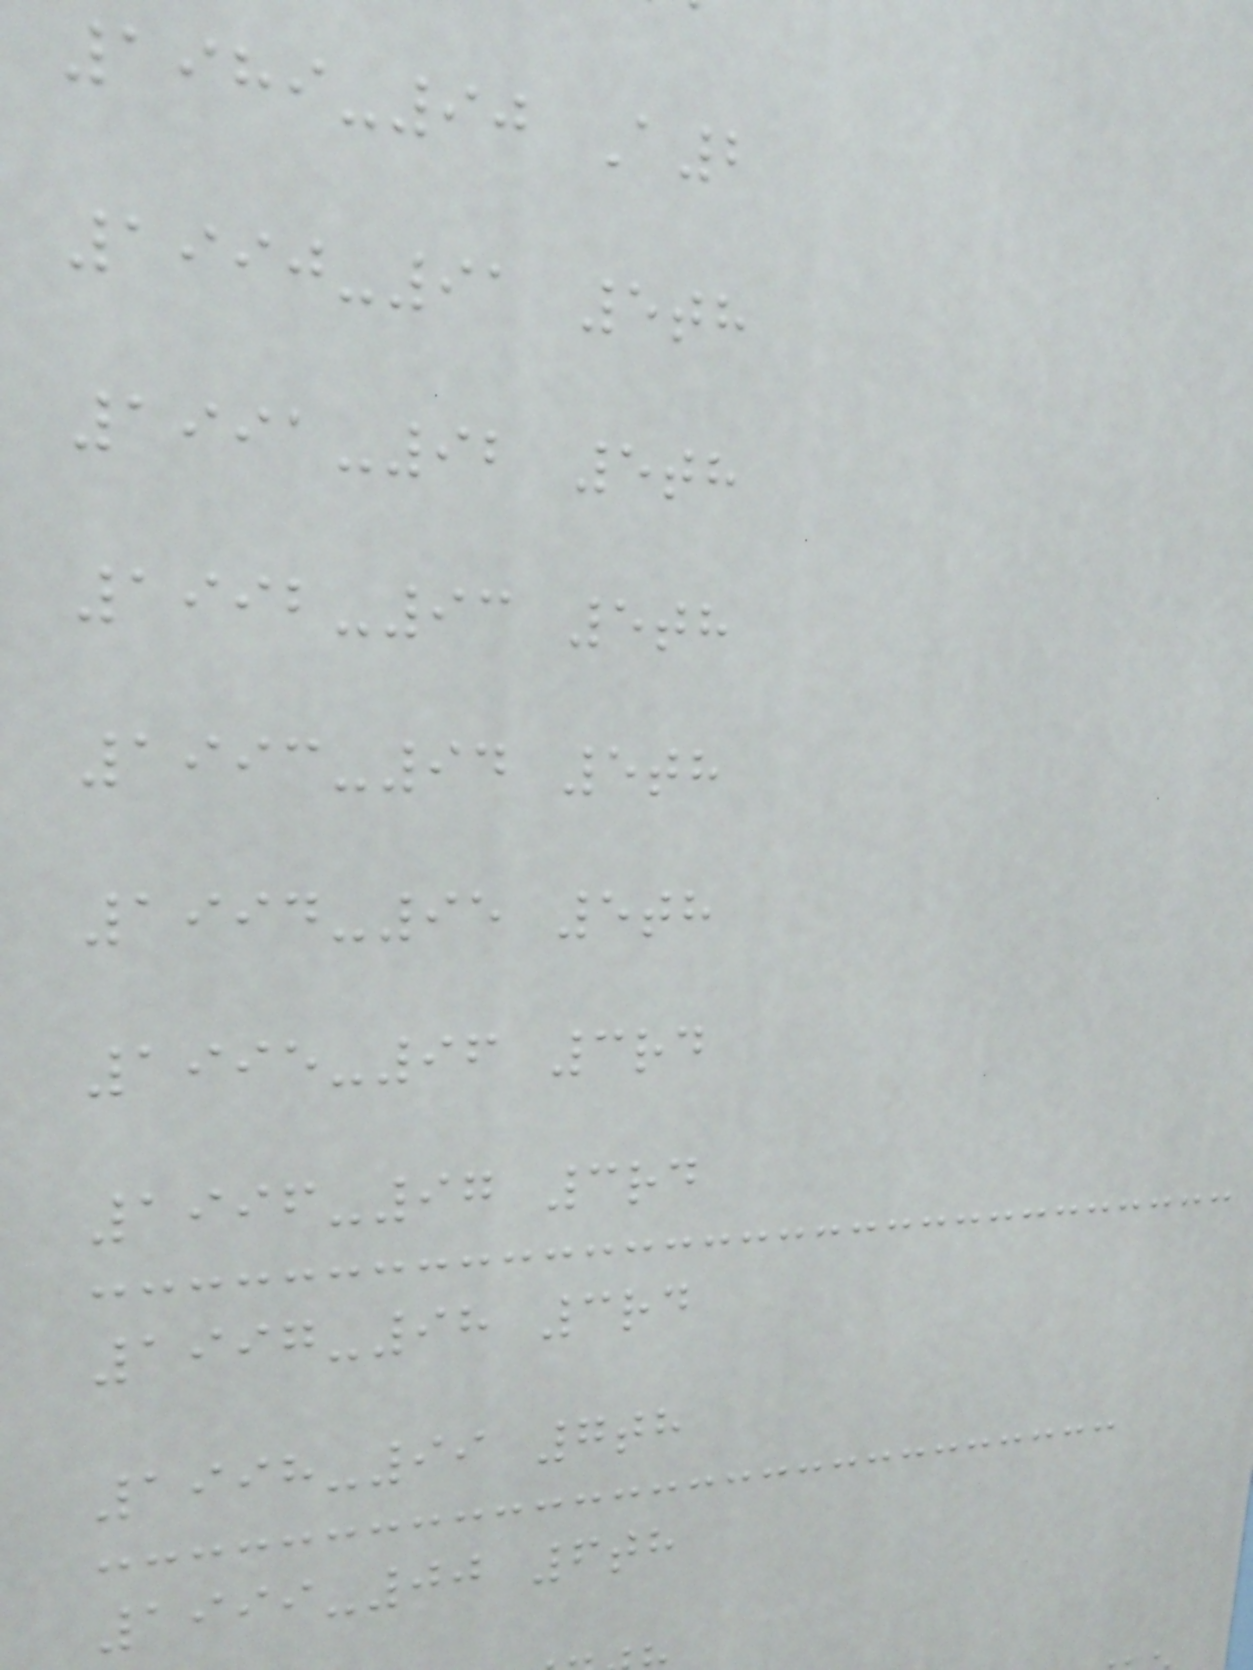1989-90 A2
1990-91 5th
1991-92 5th
1992-93 5th
1993-94 5th
1994-95 5th
1995-96 3rd
1996-97 3rd
1997-98 3rd
1998-99 7th
1999-00 6th
